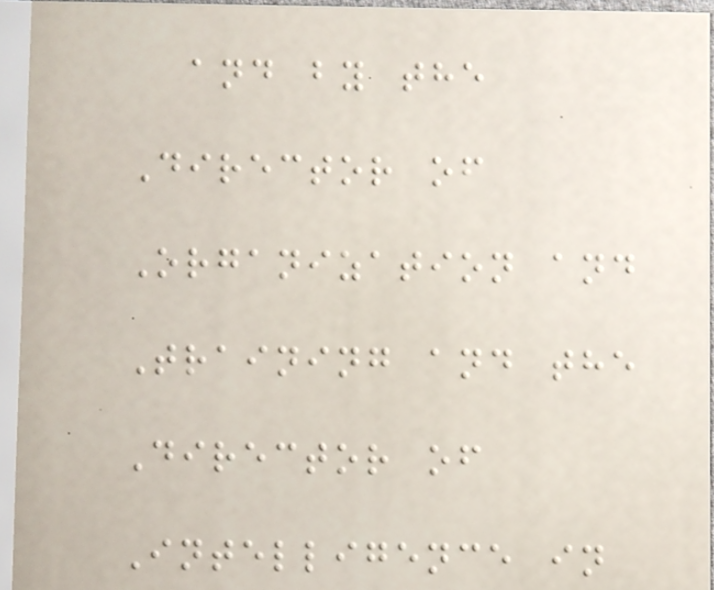and by the
Director of
Organization and
Training and the
Director of
Intelligence in
